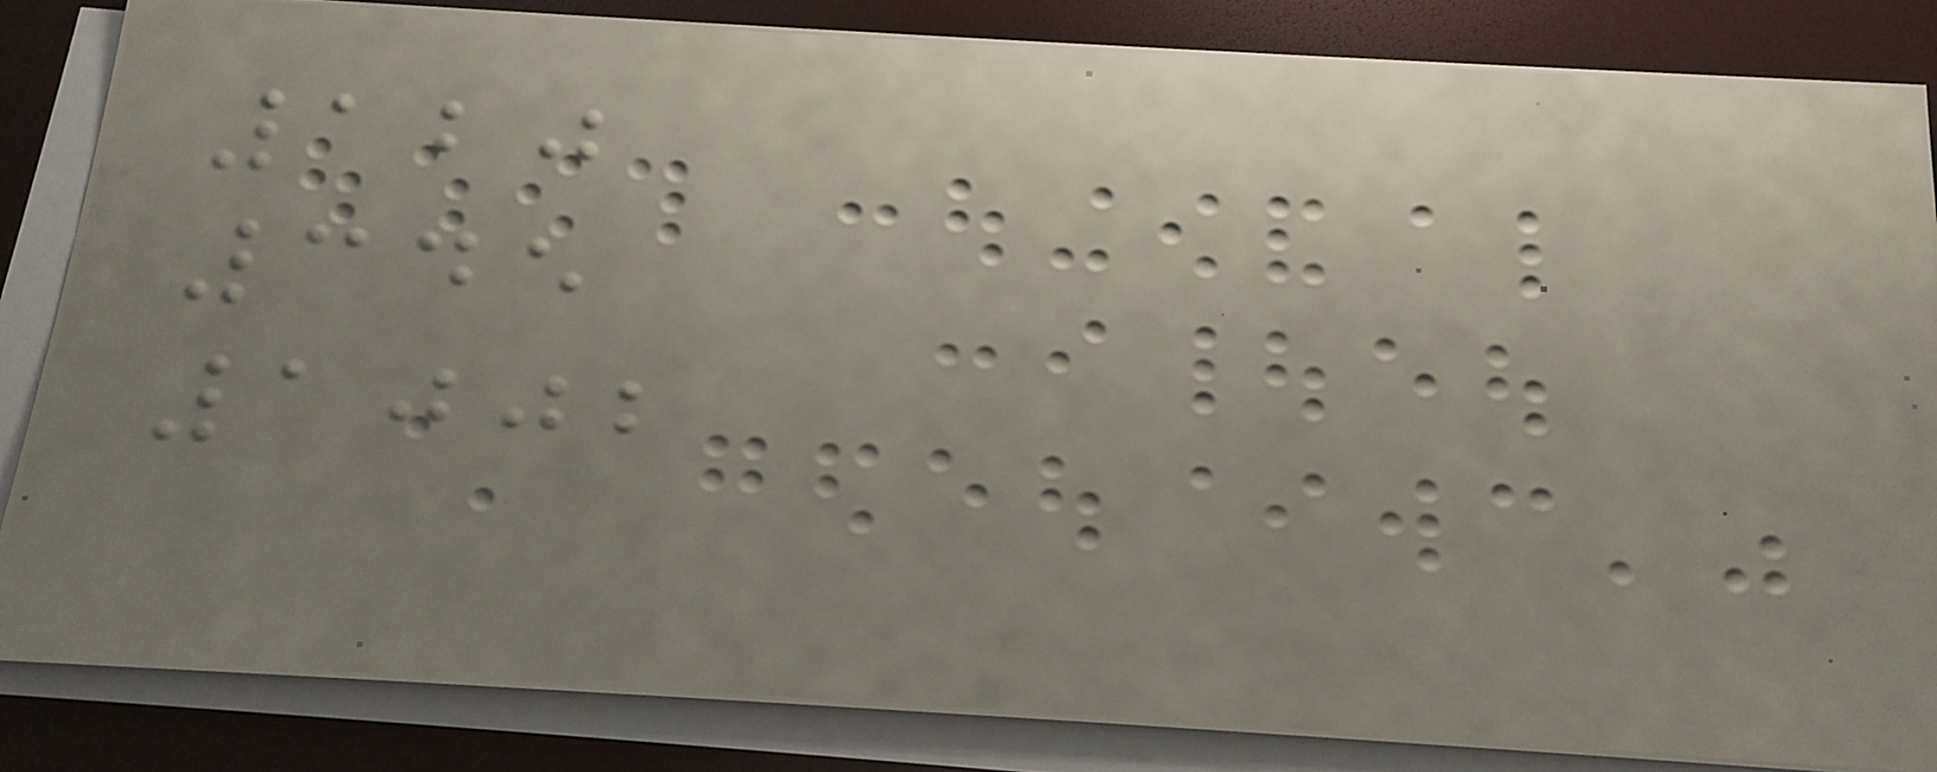120
345
1002
